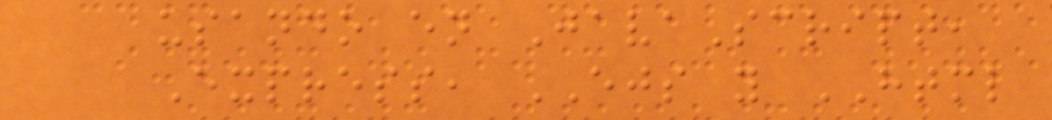usando en JavaScript,
Express, EJS y HTML
